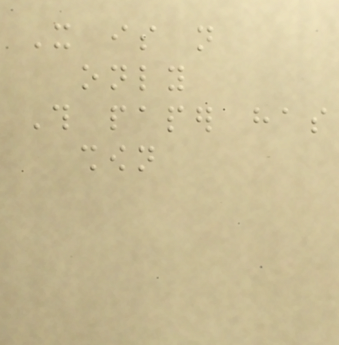It is not
only
This paper has
shown
